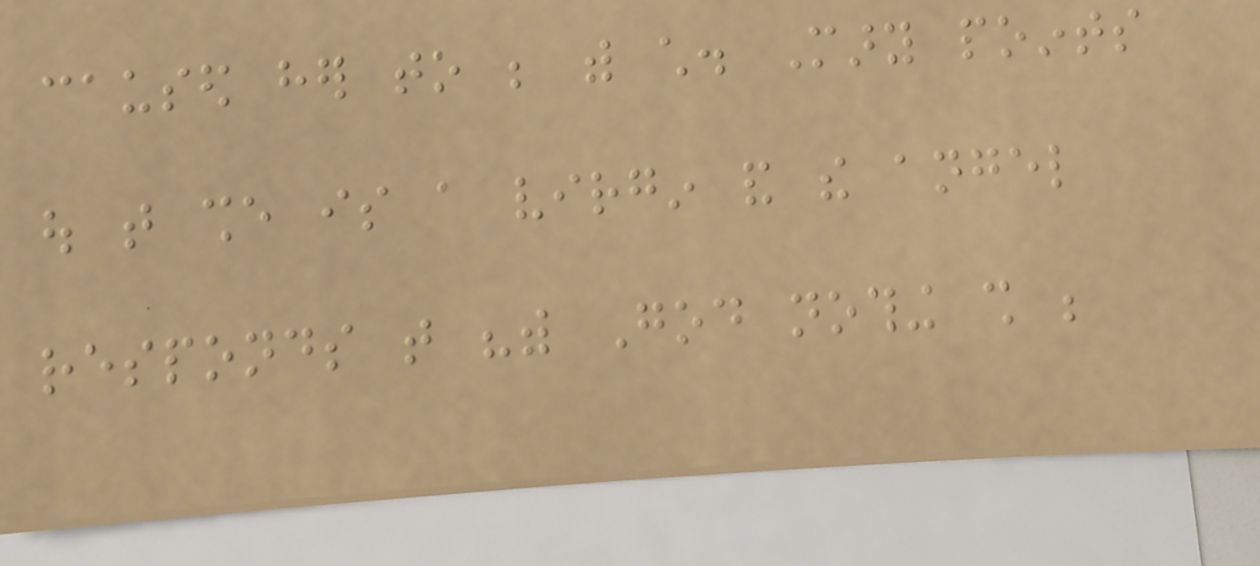caused her to be with child. Mary points
out that she is a virgin and the angel
responds that "with God nothing shall be
